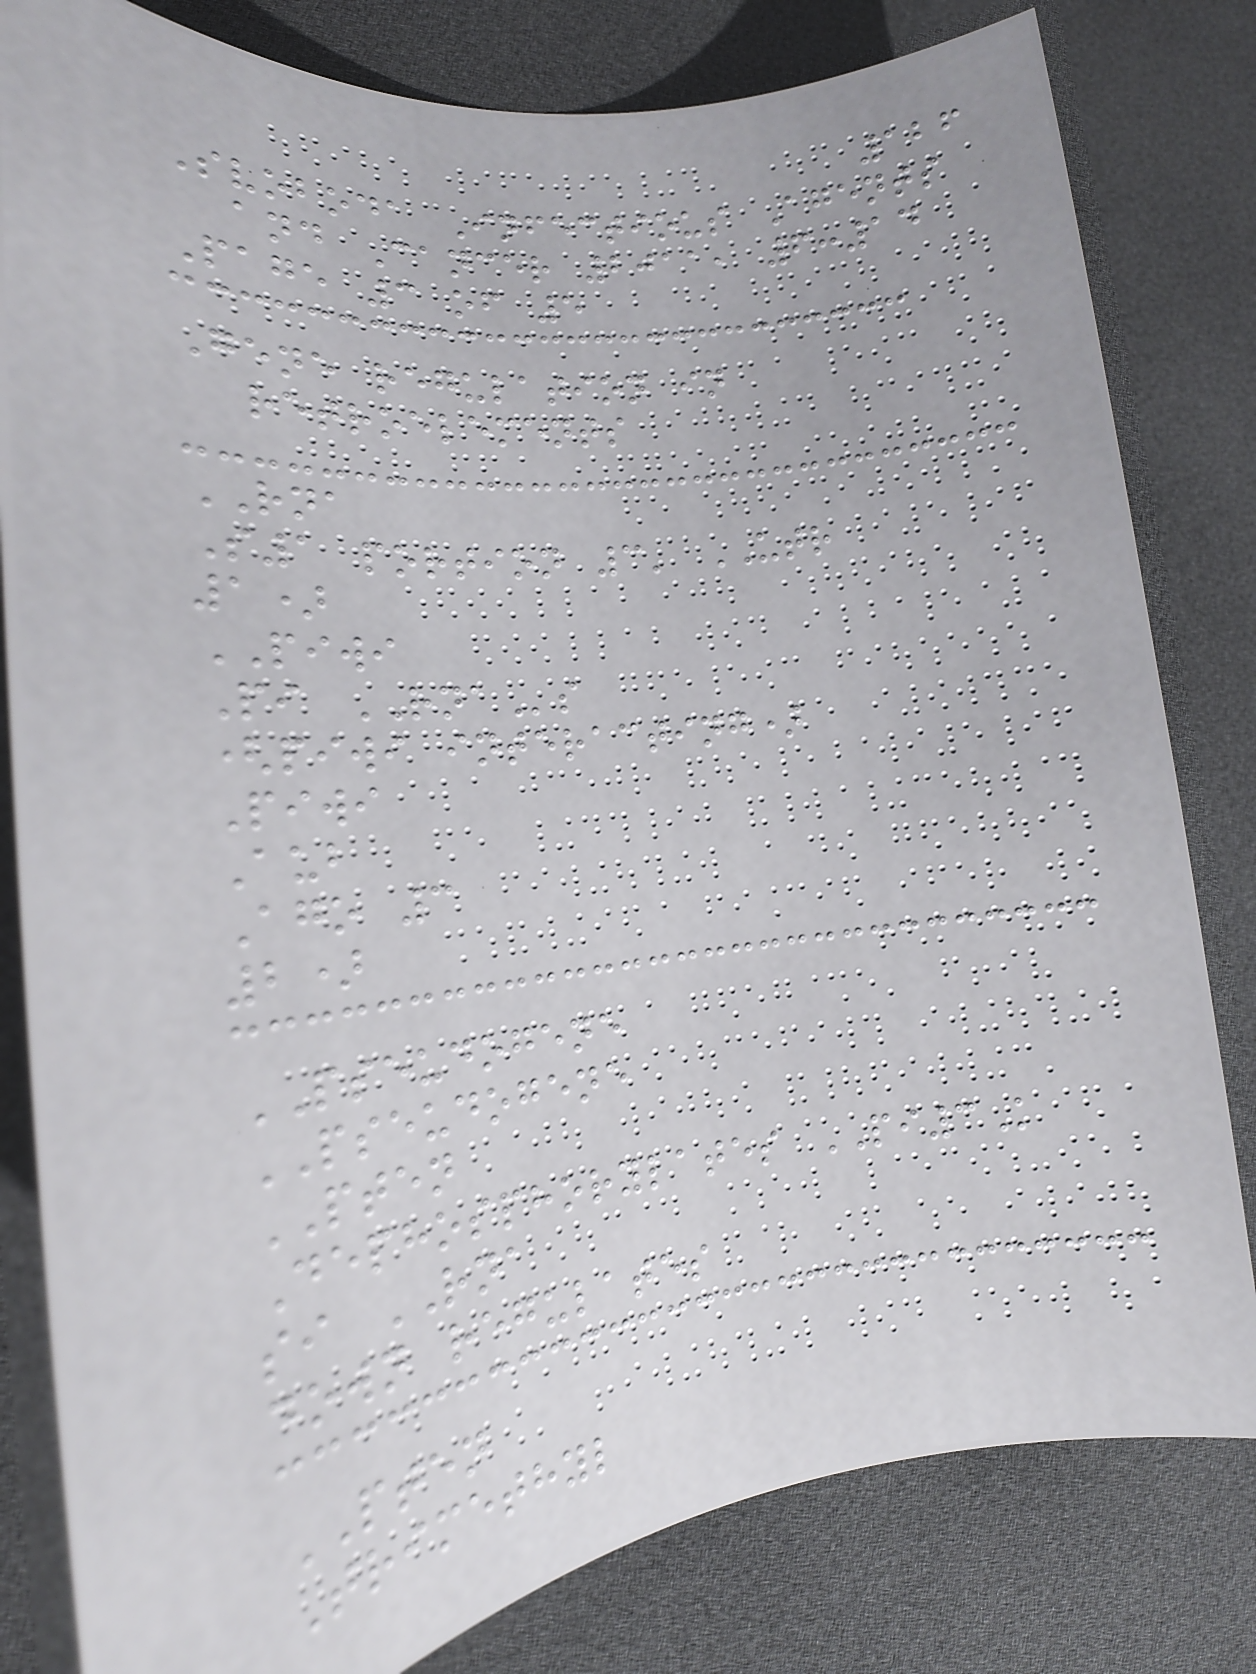126
Svoboda Infectious Agents
and Cancer 2011, 6:14
Page 3 of 5
Gene regulation in
retroelements
RNA
S1 portion 3' UTR
1)
PIWI
Pi RNAs
(piwi interacting)
Piwi
Aub
Ago 3
2)
PSEUDOGENE
PSEUDOGENE
PTEN
Dephosphorylates PI3K
si RNA
down regulates
PTEN
Trimethyl
